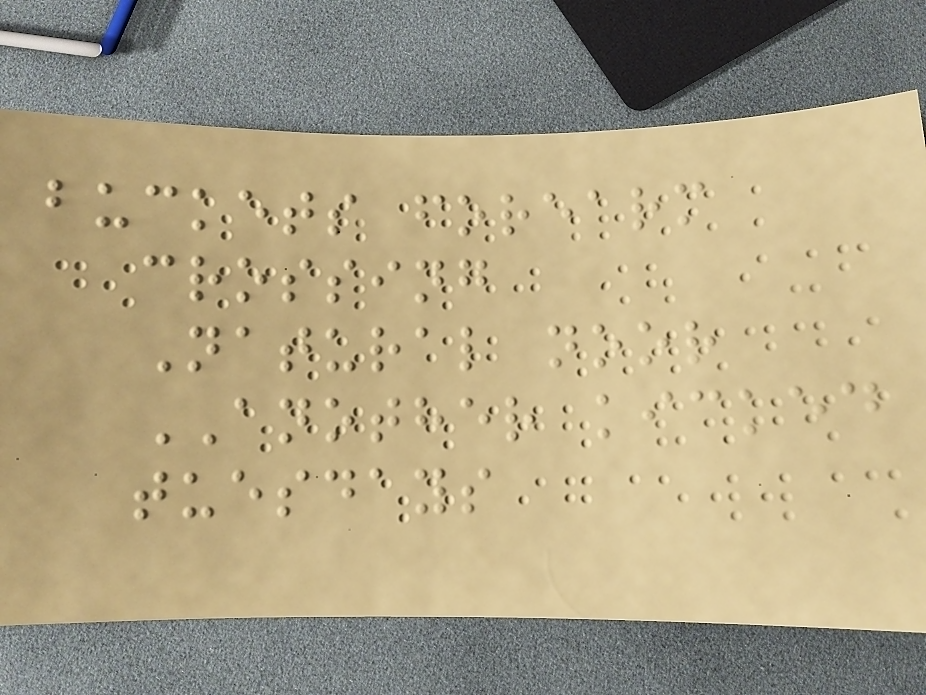buckets forearm
crossing
Natural noor
ANOTHER kicked
tuesdays
